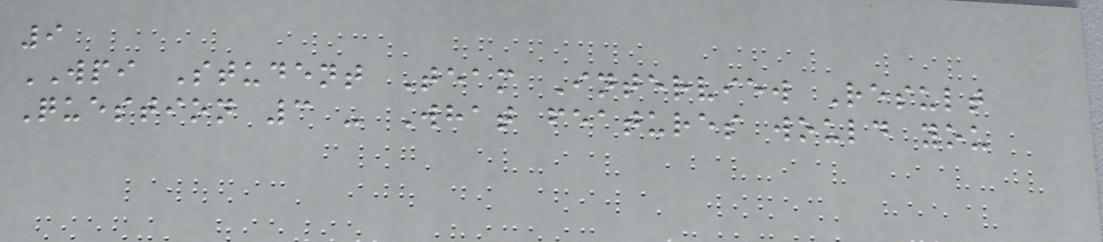9
WPI Student Team Interview Result
Question 3 - What features would you
